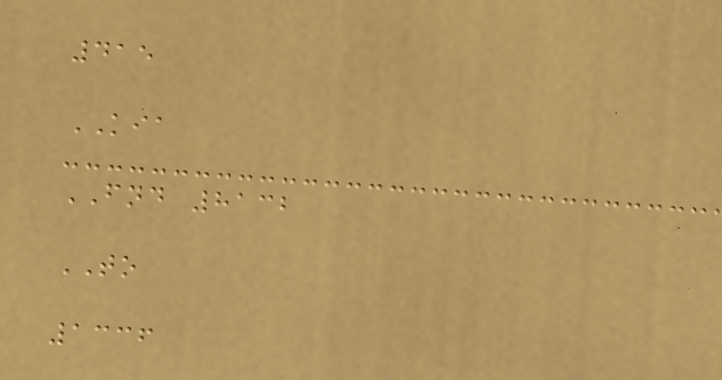415
KIA
FND 8132
TO
1336
